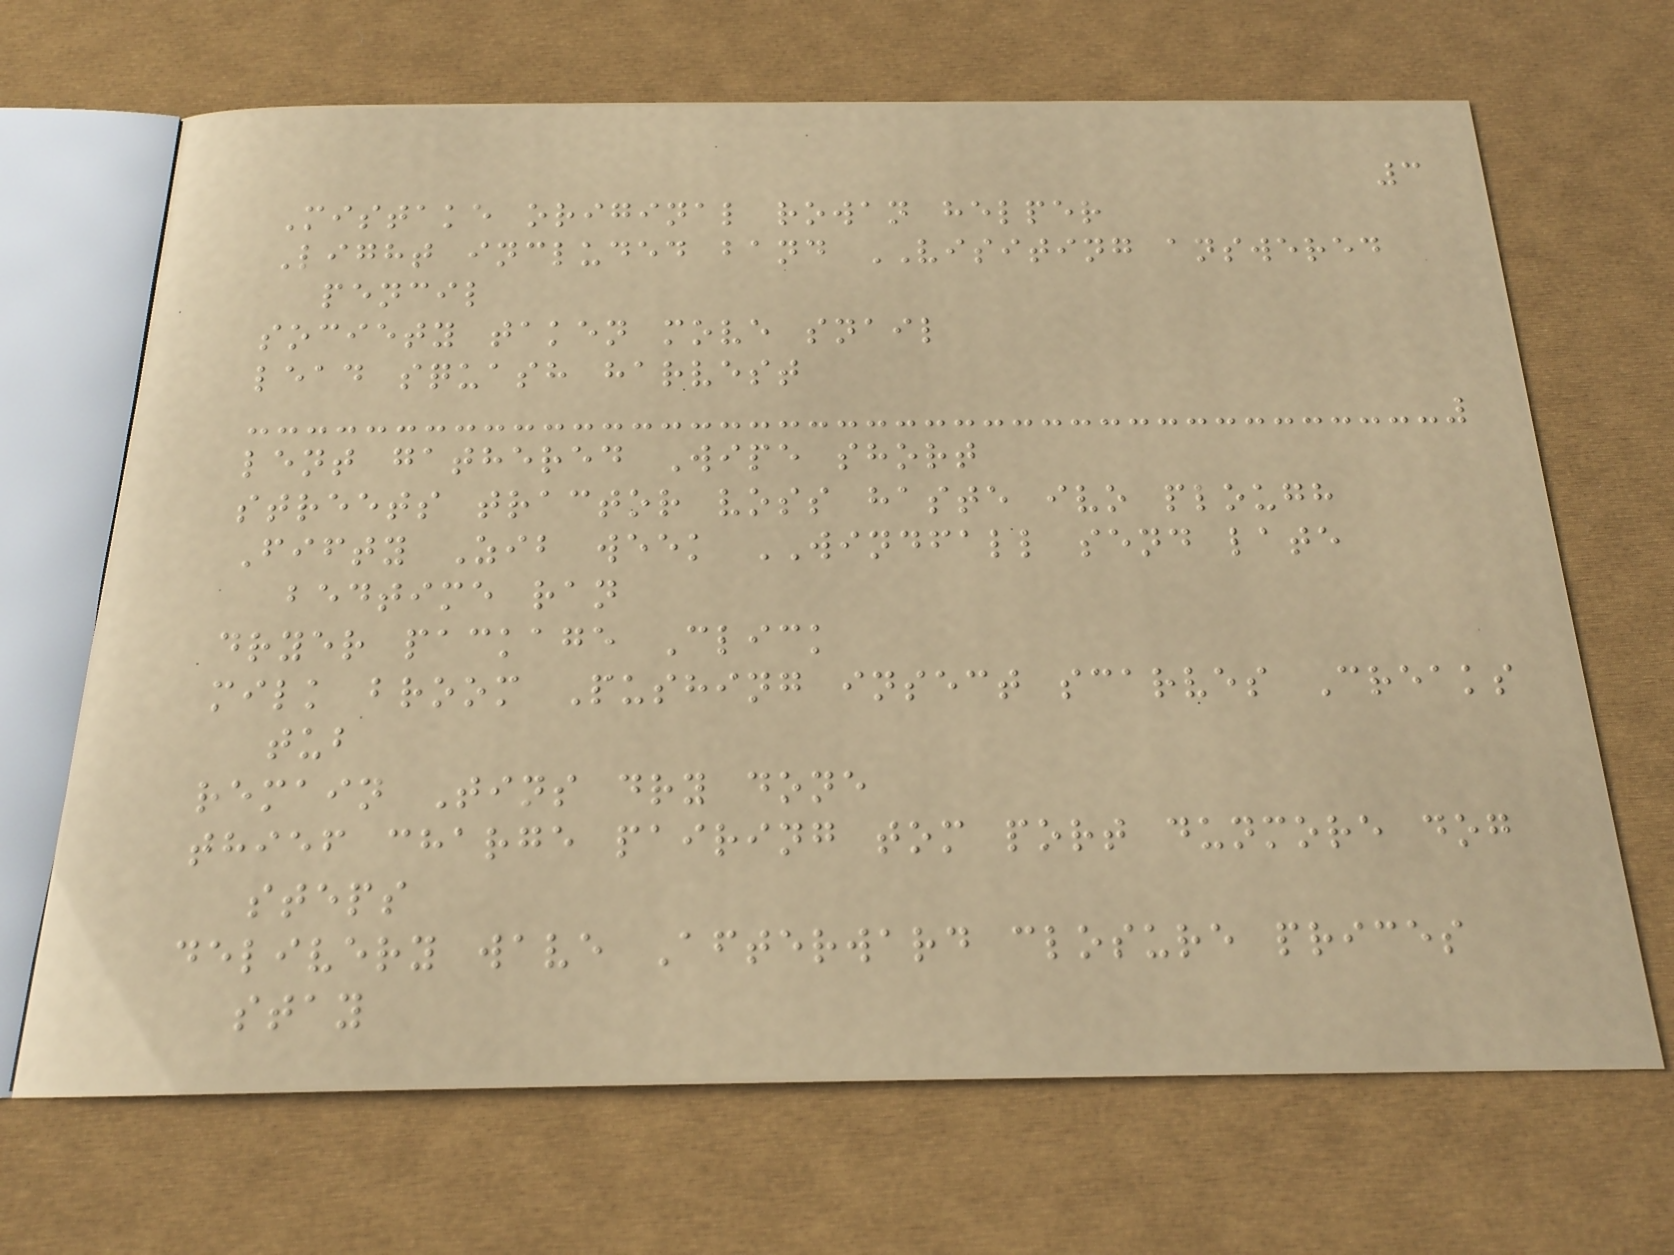3
Mistake original rowan helper
Light included band VISITING answered
pencil
society taken move snail
lead squash harvest
lent gathered Wipe short
streets tractor voss haste ivo plough
Fifty Zib week WINDFALL send late
bedtime ran
dryer package Click
milk broom Pushing insect scarves Creaks
tub
remain Tins dry done
thief charge pairing tom port dunmore dog
steps
delivery wave Afterward closure prices
stay
